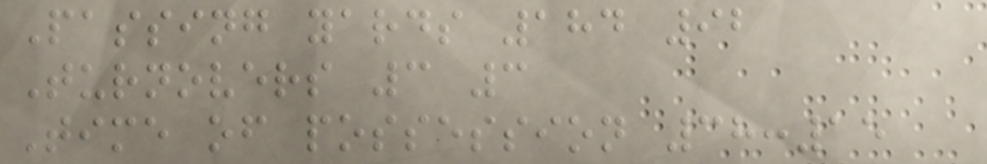Passing yards 184 92
Turnovers 3 3
Time of possession 38:15
